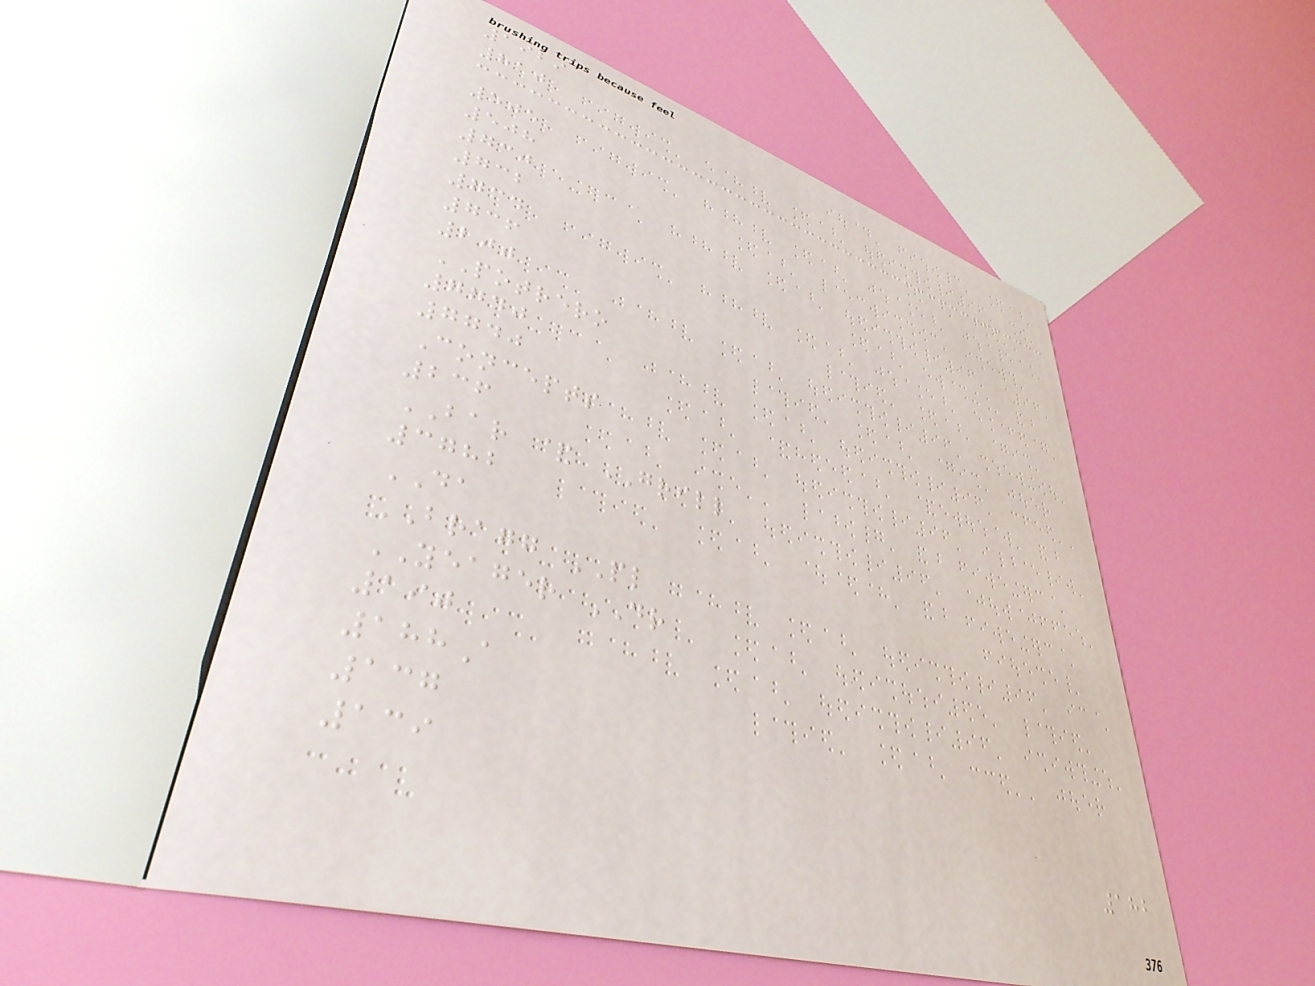1929
810
505
508
730
732
734
736
200
POTRERO
7740
7740
Concepts
236
BAR & GRILL
3782
DA
BRAGG PL
YEAGER DR
190
188A
137
139
182
